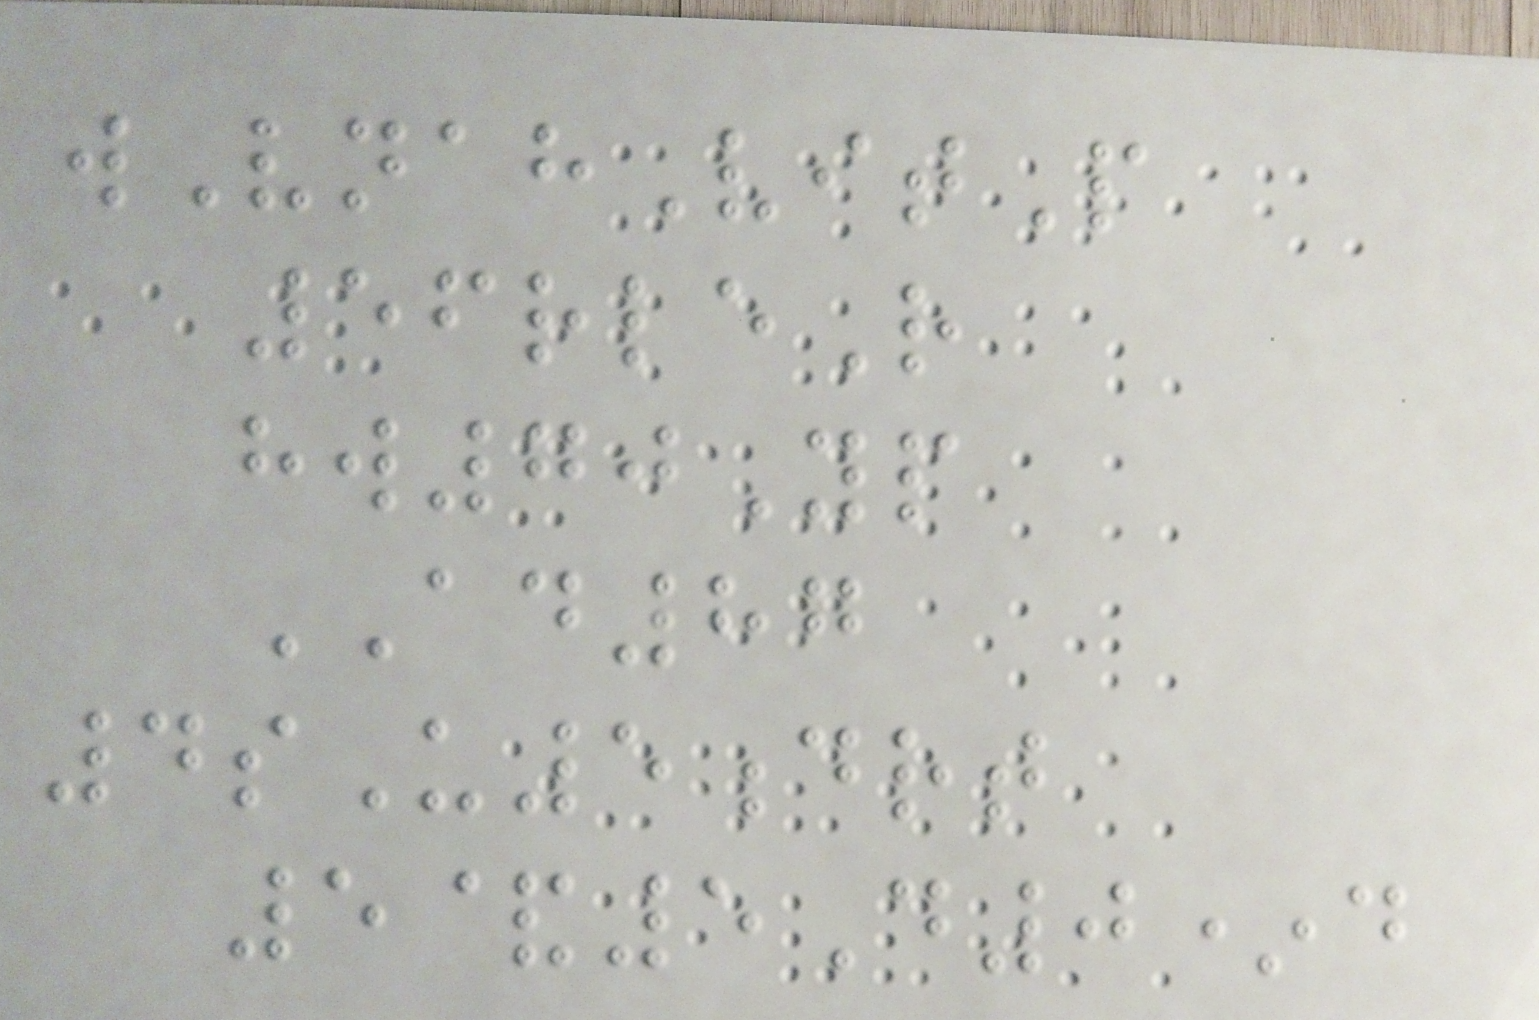wVnahVitP
56rleR
hw70Yp
AD87
4sU5drt
5&5D0*d
